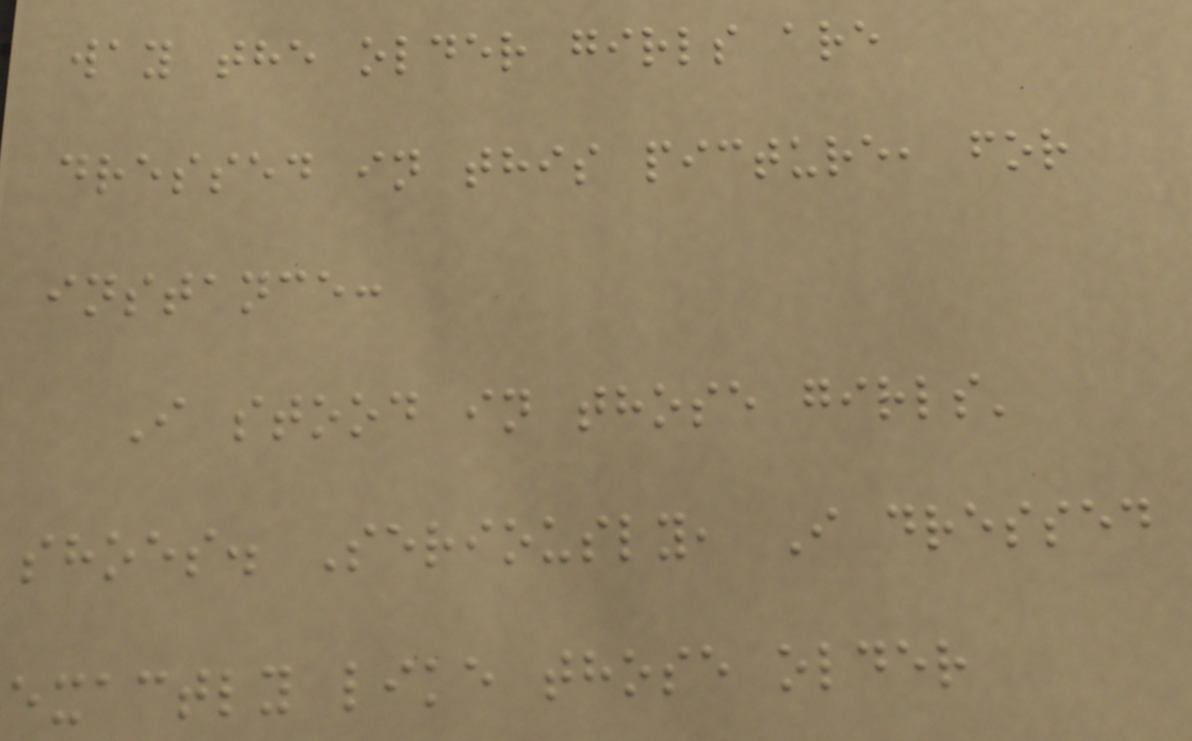way the older girls are
dressed in this picture, for
instance:
I stood in those girls'
shoes. Seriously, I dressed
exactly like those older
